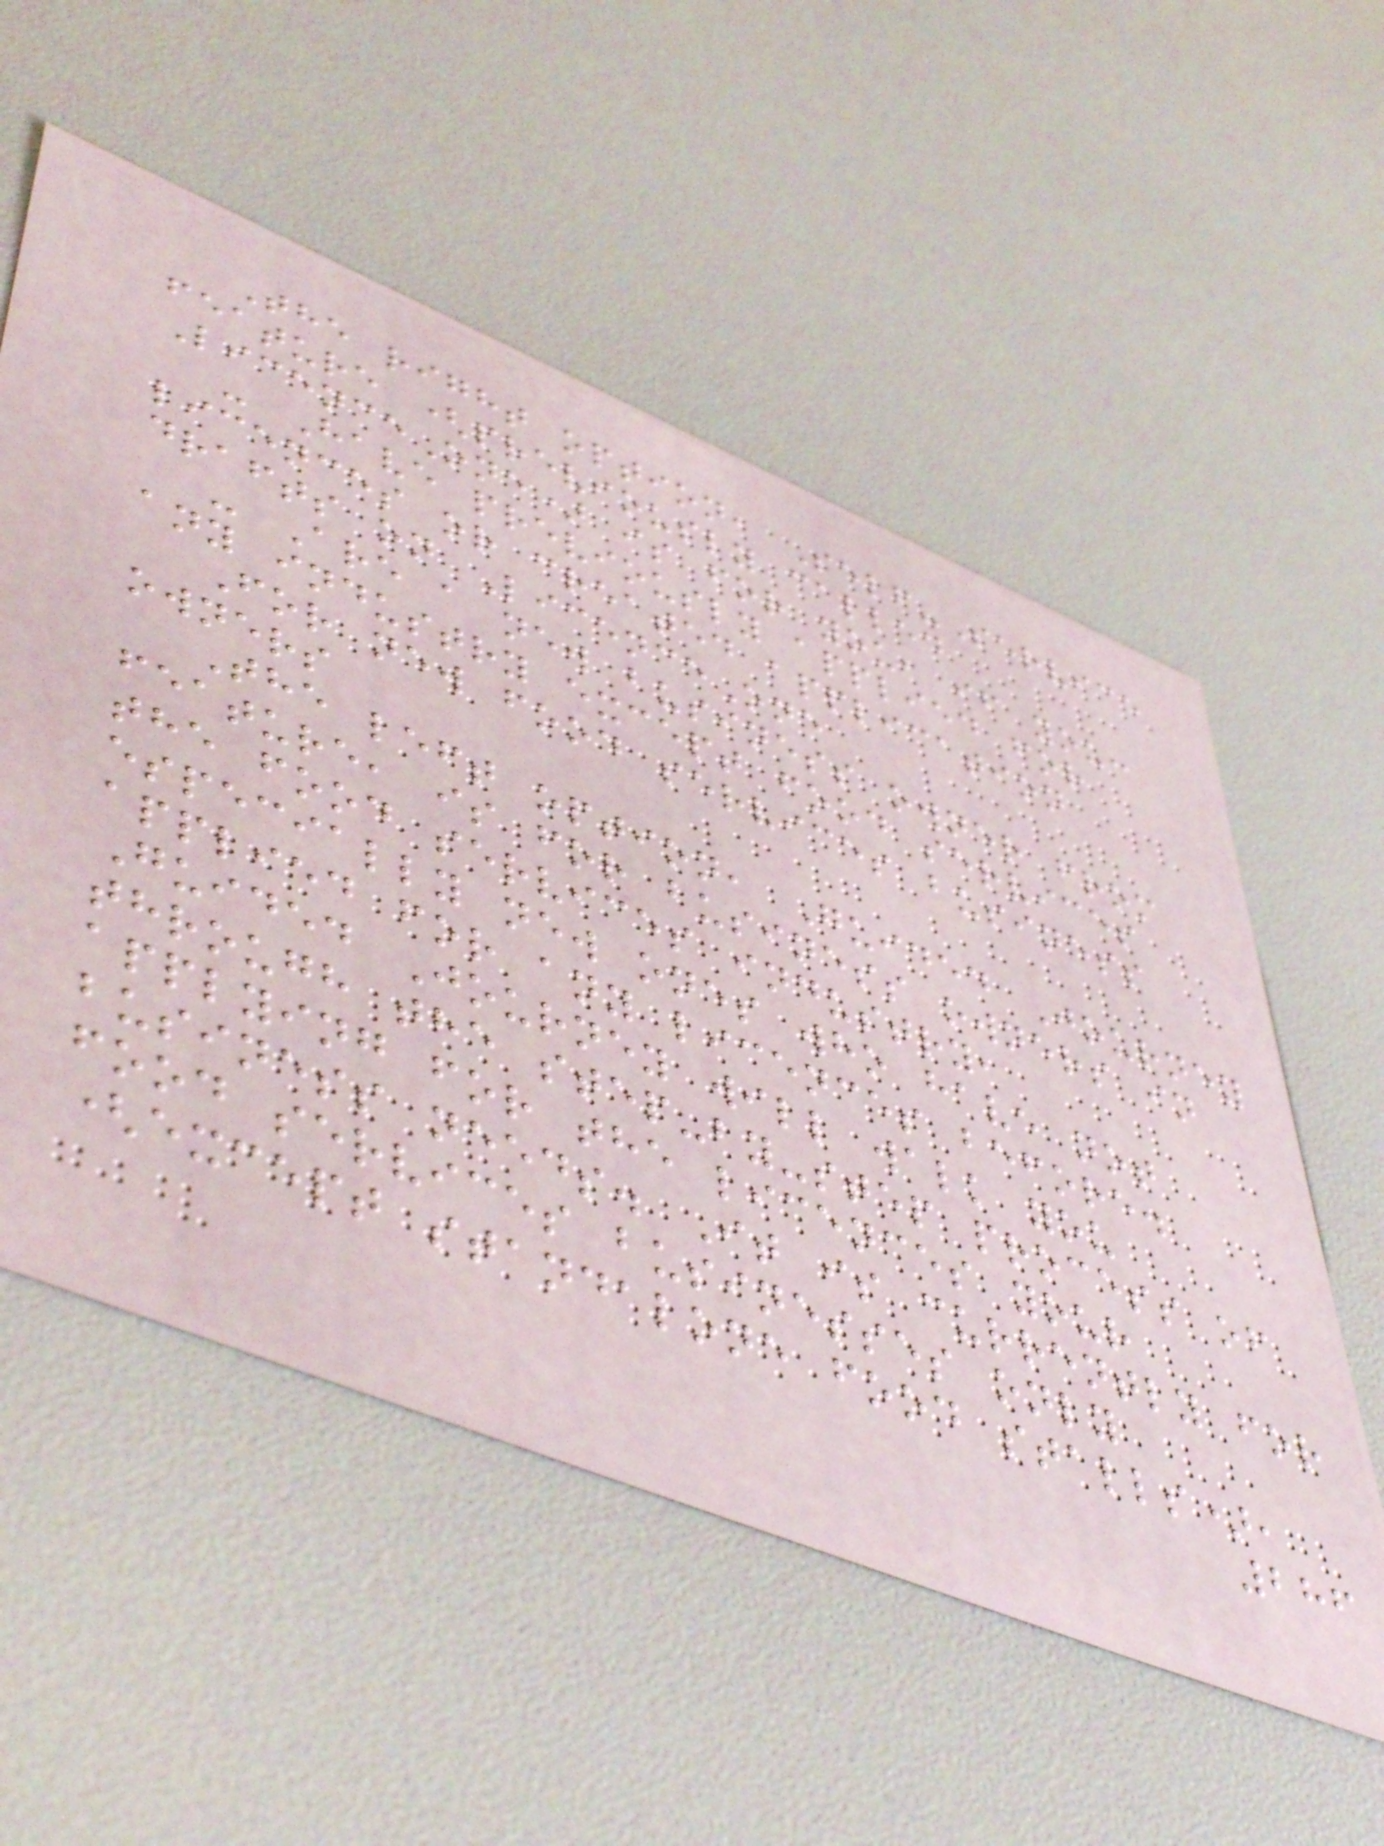The right option, Self-Service
feature (previously called
LicenceOne) is for you, if you:
- Have previously applied for
licences or created application
drafts on LicenceOne
- Are a new business owner from
any industry except food services
For new food services business
owners
The left option, Guided Journey
feature, is for business owners in
the food services industry,
especially new ones who have not
applied for any licences before.
Guided Journey will walk you
through the step-by-step process of
applying for the licences your
business needs. It is currently for
food services businesses only
(except standalone food stalls),
286
